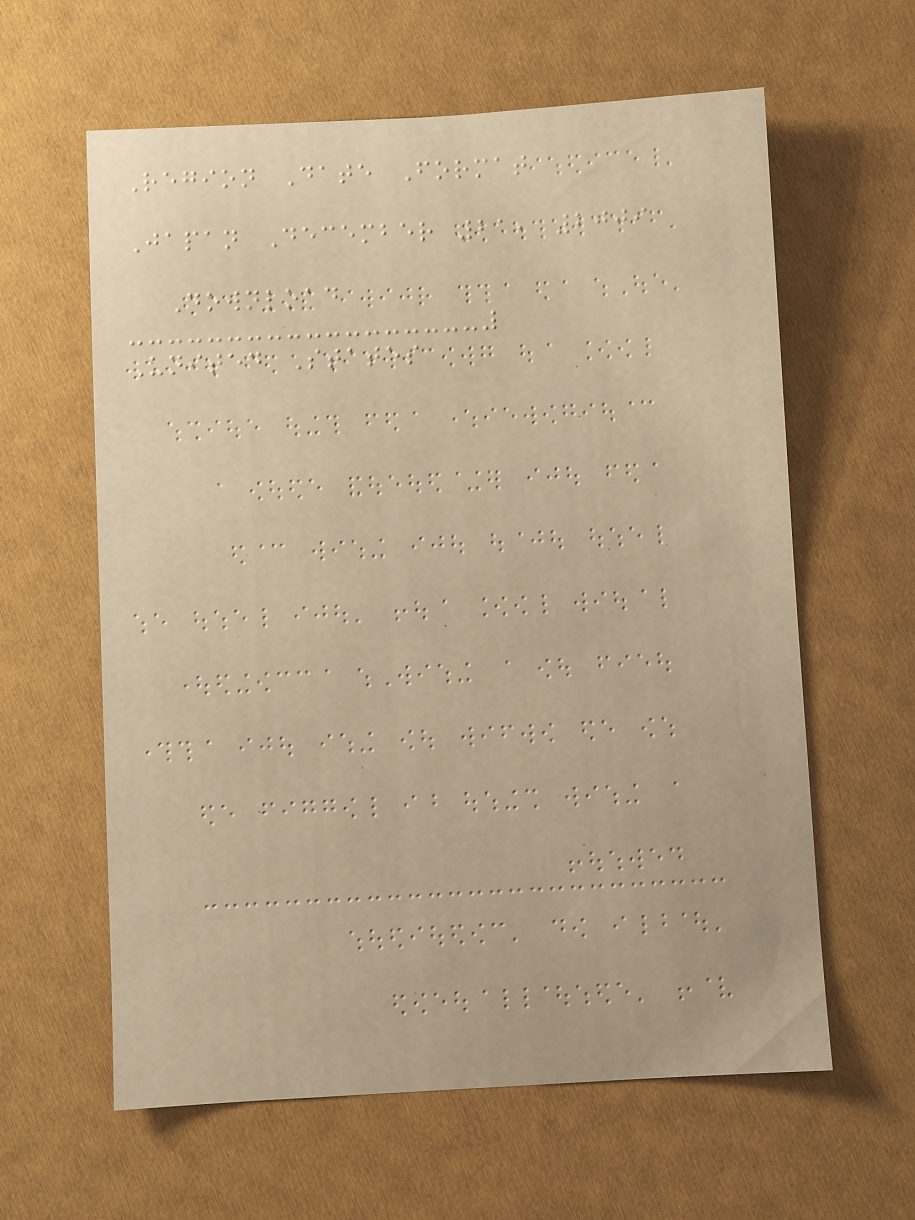Region Date Format
Japan December 21, 2009
Download
United States
